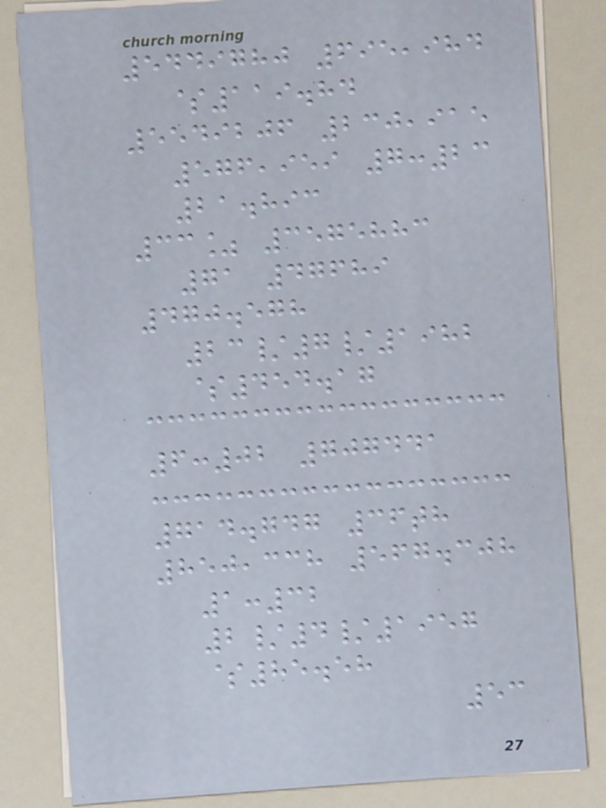5449780 695,984
$119.84
5549206 230,915
576,959 7:23
21.893
33% 3575883
71 47689
470.578
23/7/1982
$454.17
6:02 707441
714.747 36th
850,338 567.308
1:32
2/4/1957
$85.58
53
